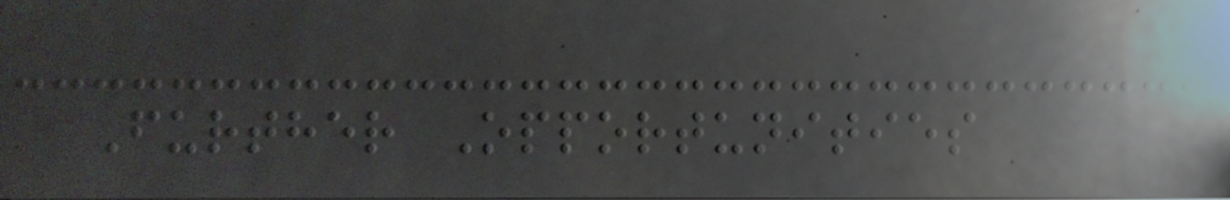Further Opportunities
